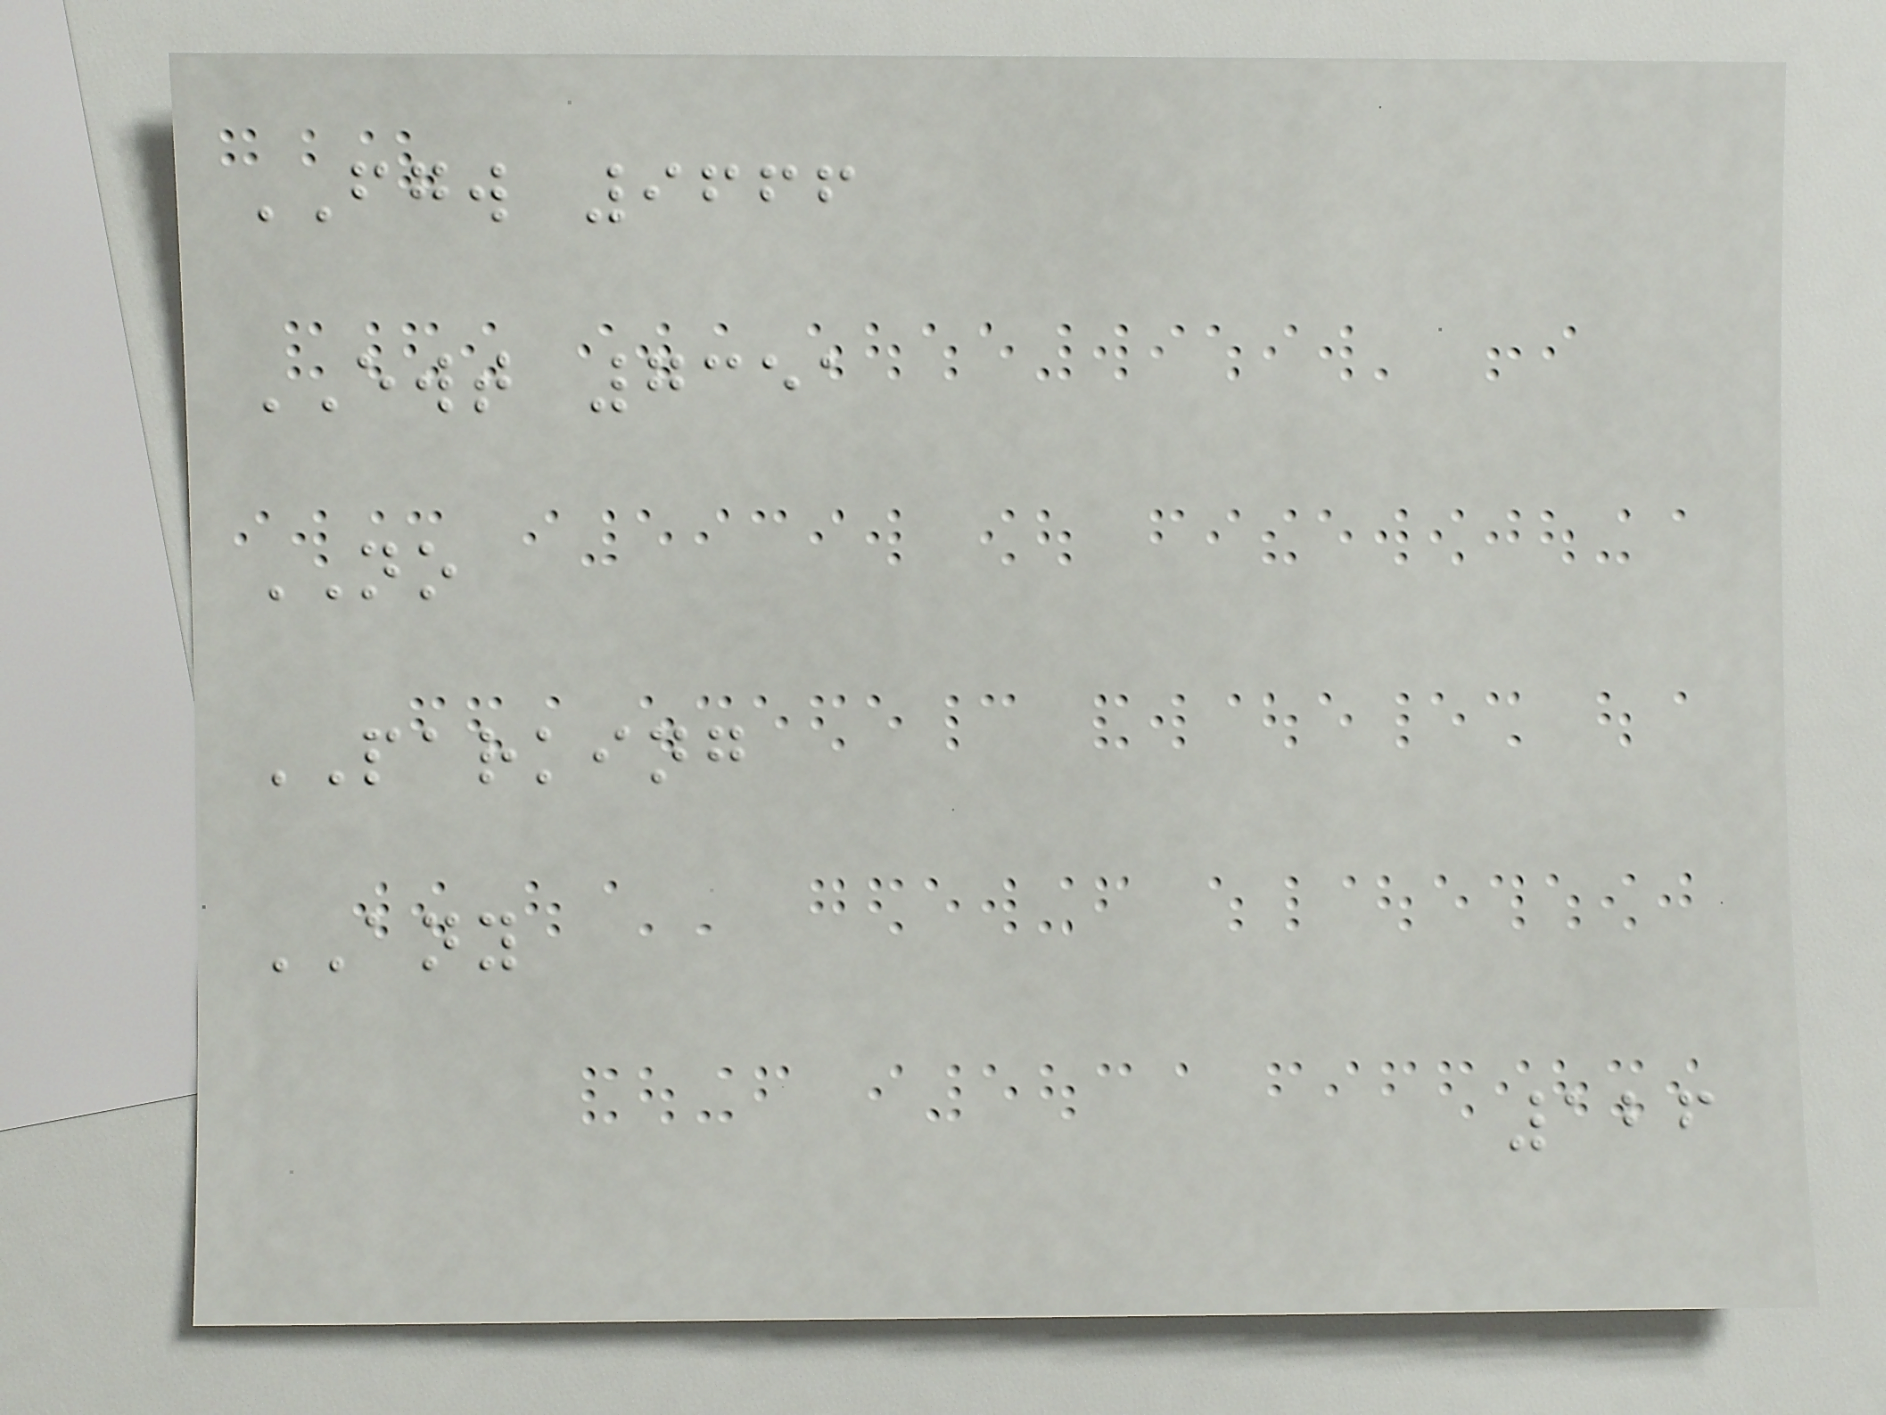FGW 9666
EWT 7351
NO
PARKING
ANY
126
